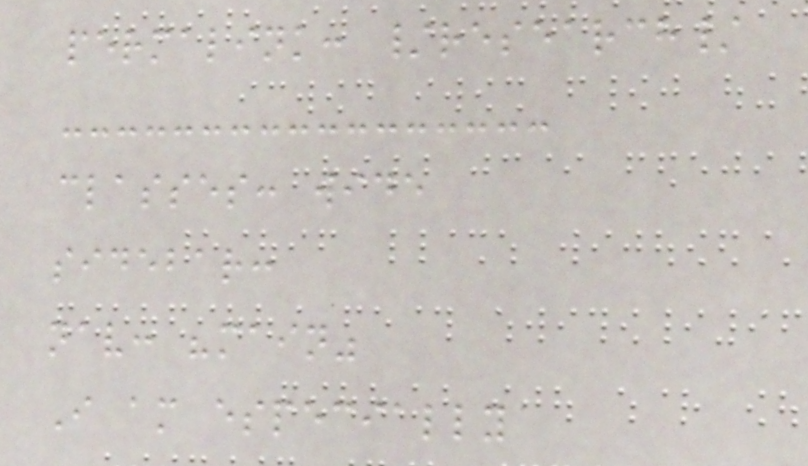permalink: /research/
classes: wide
sidebar:
nav: "main"
I am especially
